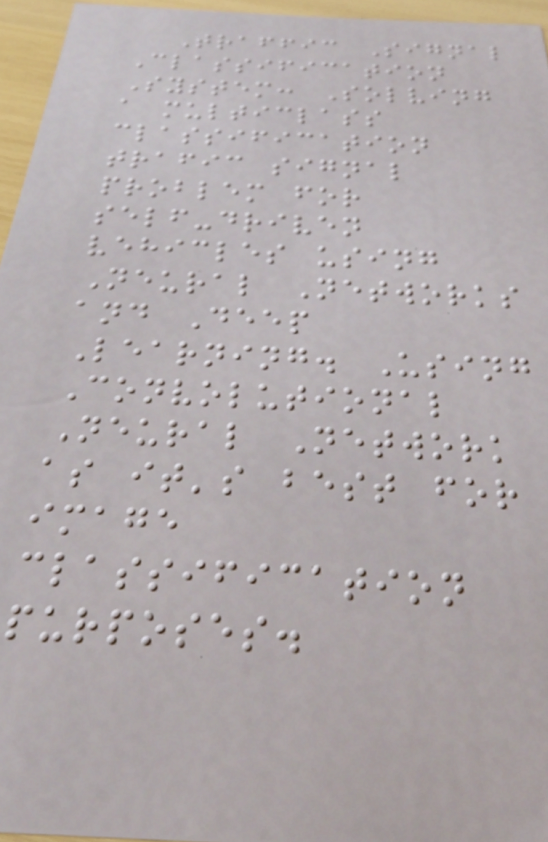Traffic Signal
Classification
System: Solving
a multiclass
classification
trafic signal
problem for
self-driven
vehicles using
Neural Networks
and Deep
Learning. Using
Convolutional
Neural Network
as it's best for
image
classification
purposes.
